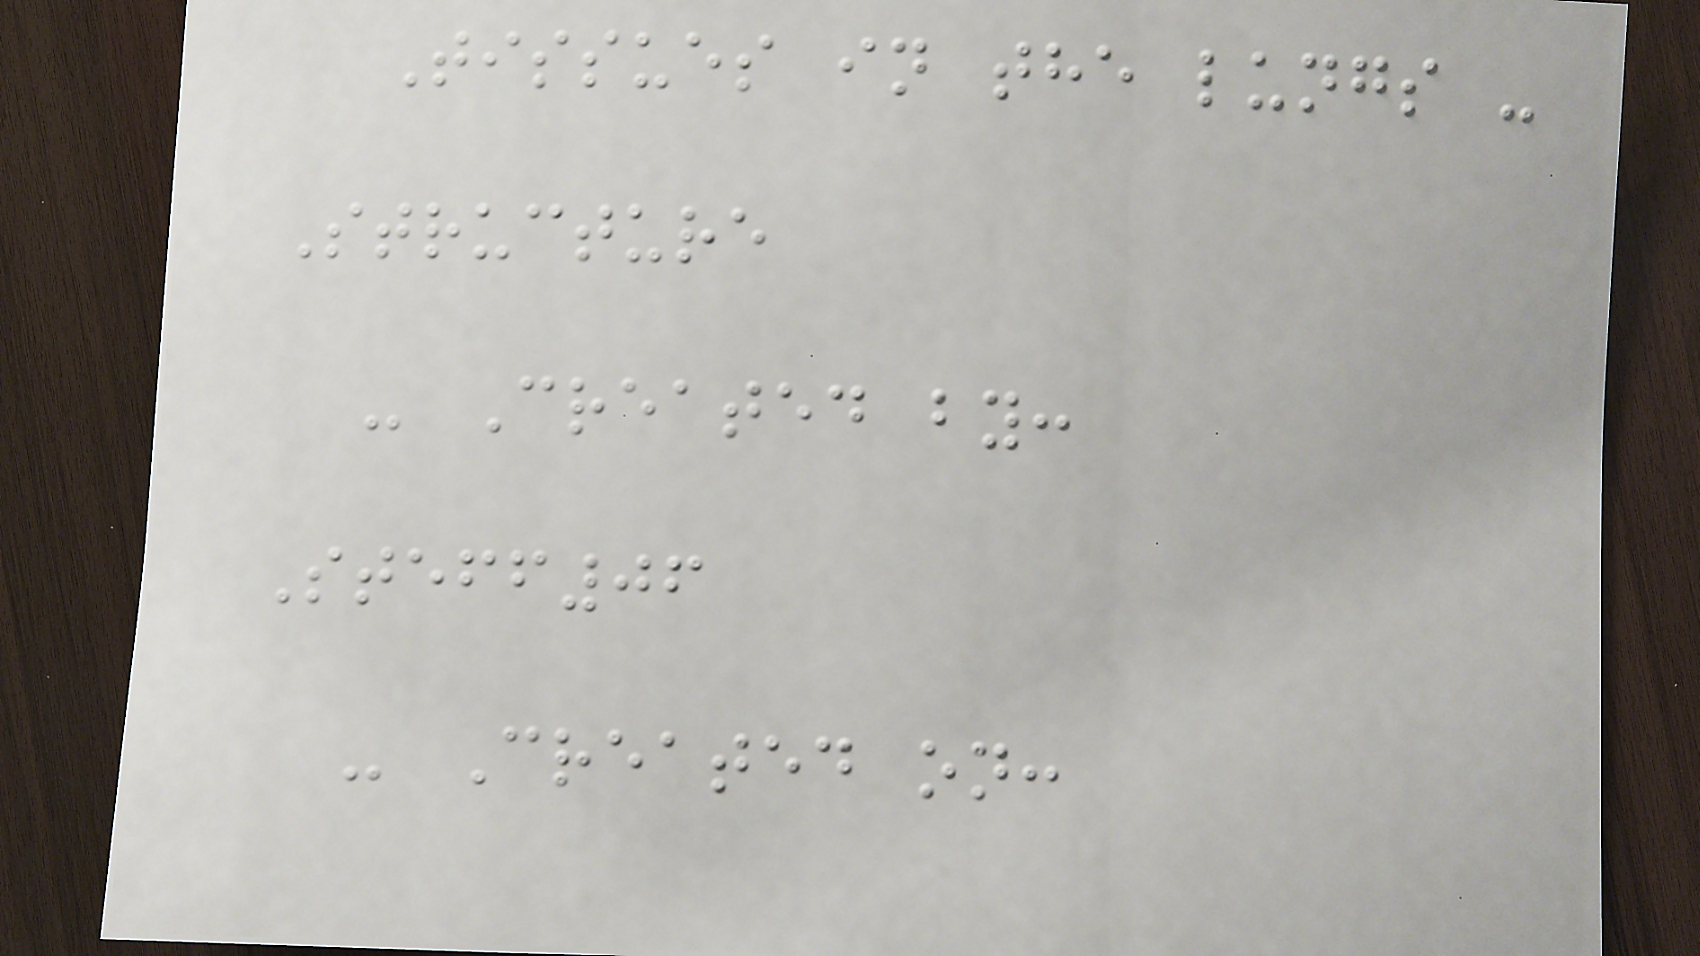Tissues in the lungs -
Structure
- Created by:
Steff06
- Created on:
